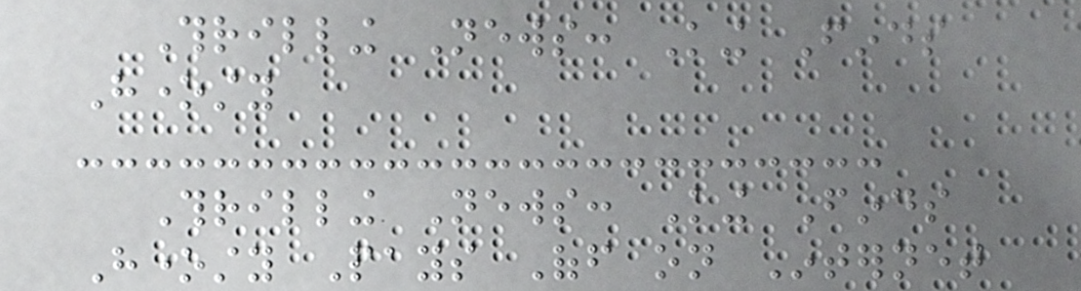Thrilling News: King Finds
Honesty
Thrilling News: King Finds
Honesty Pays Off on Internet
